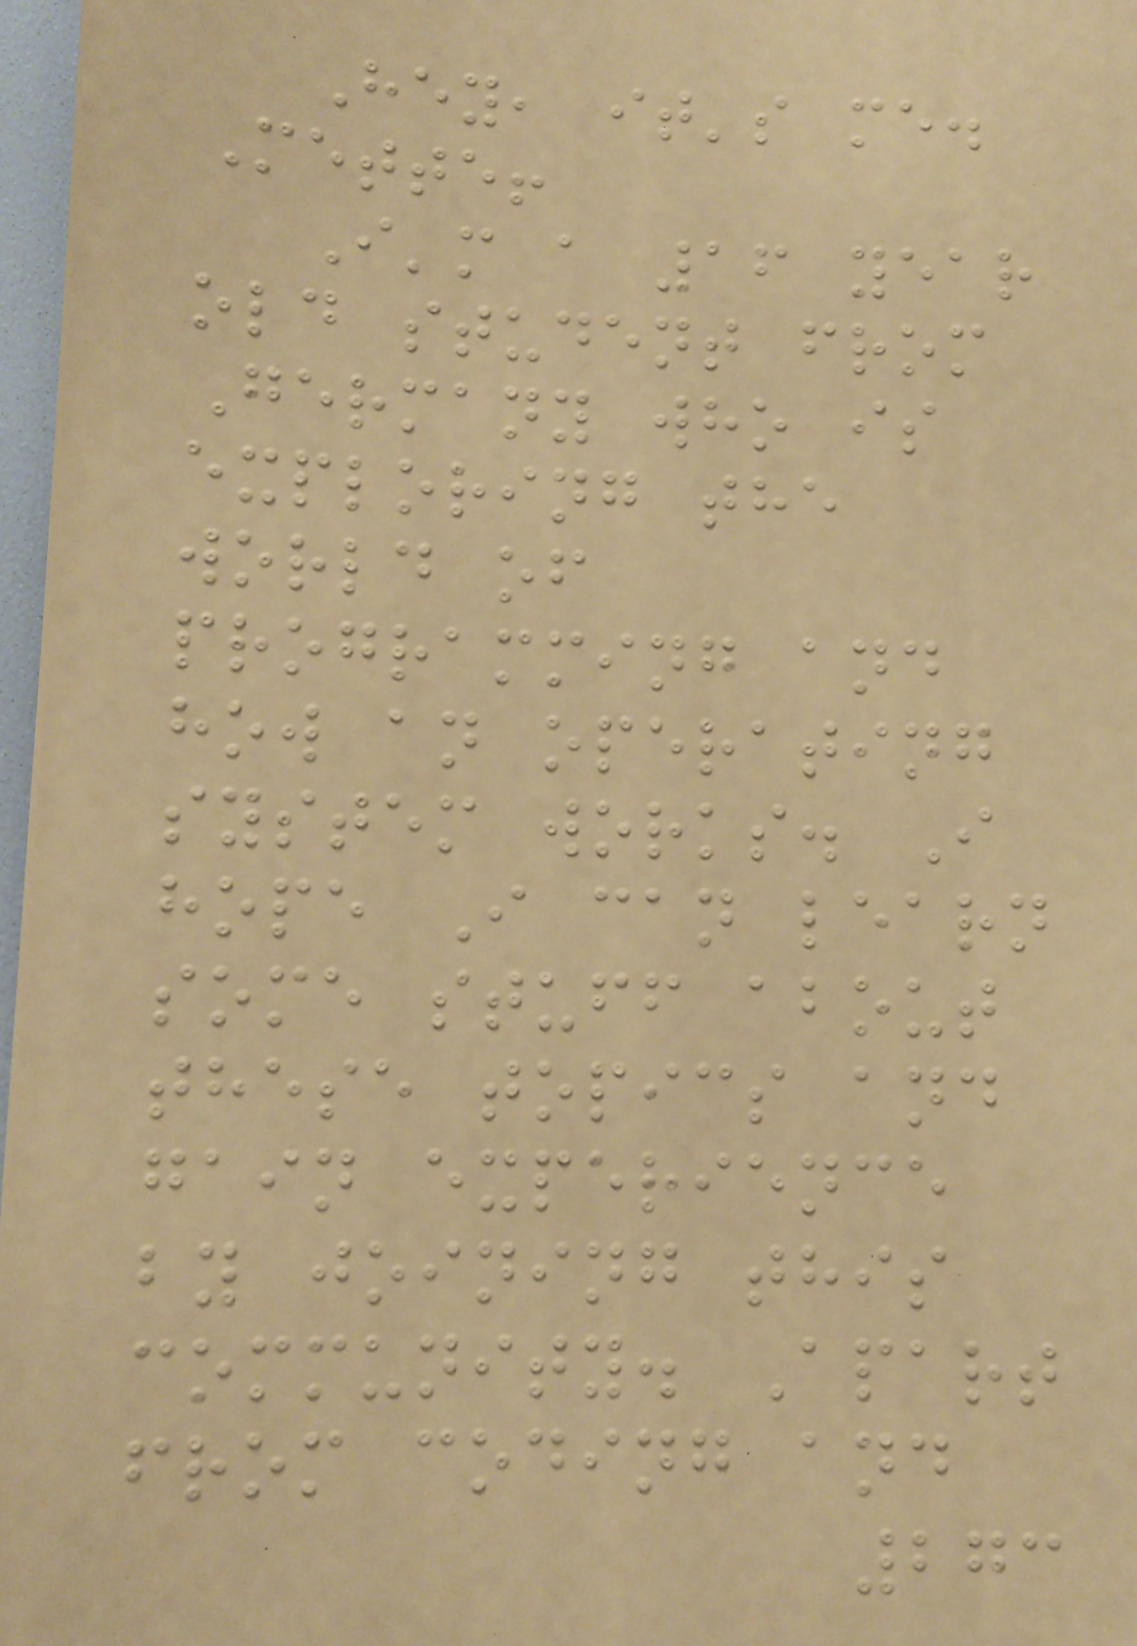Hey, it's me.
Mette!
I'm a 16 year
old student from
Germany who is
exploring the
world of
programming and
how an operating
system works. I
hope I can learn
some stuff about
these topics and
gain experience
by joining this
community. Apart
from coding and
273
